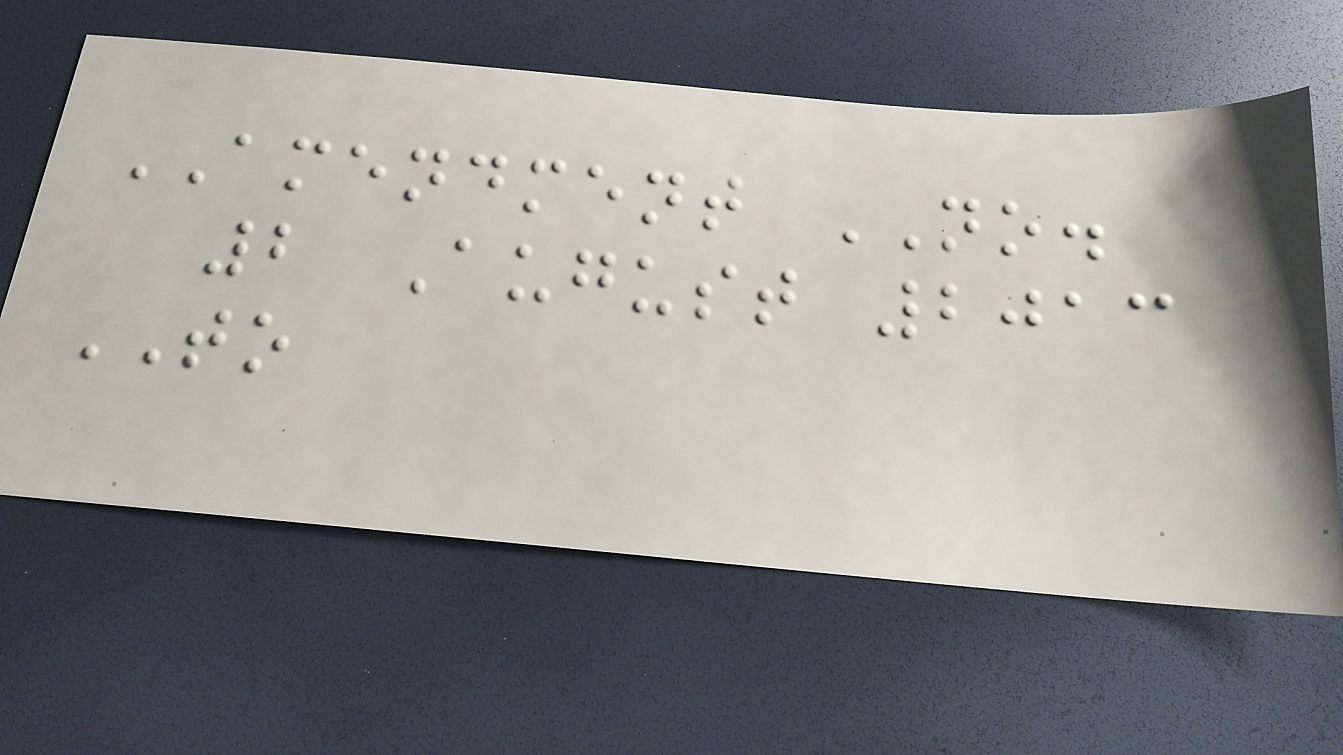AMENDMENT NO.
2 August 2013
TO
